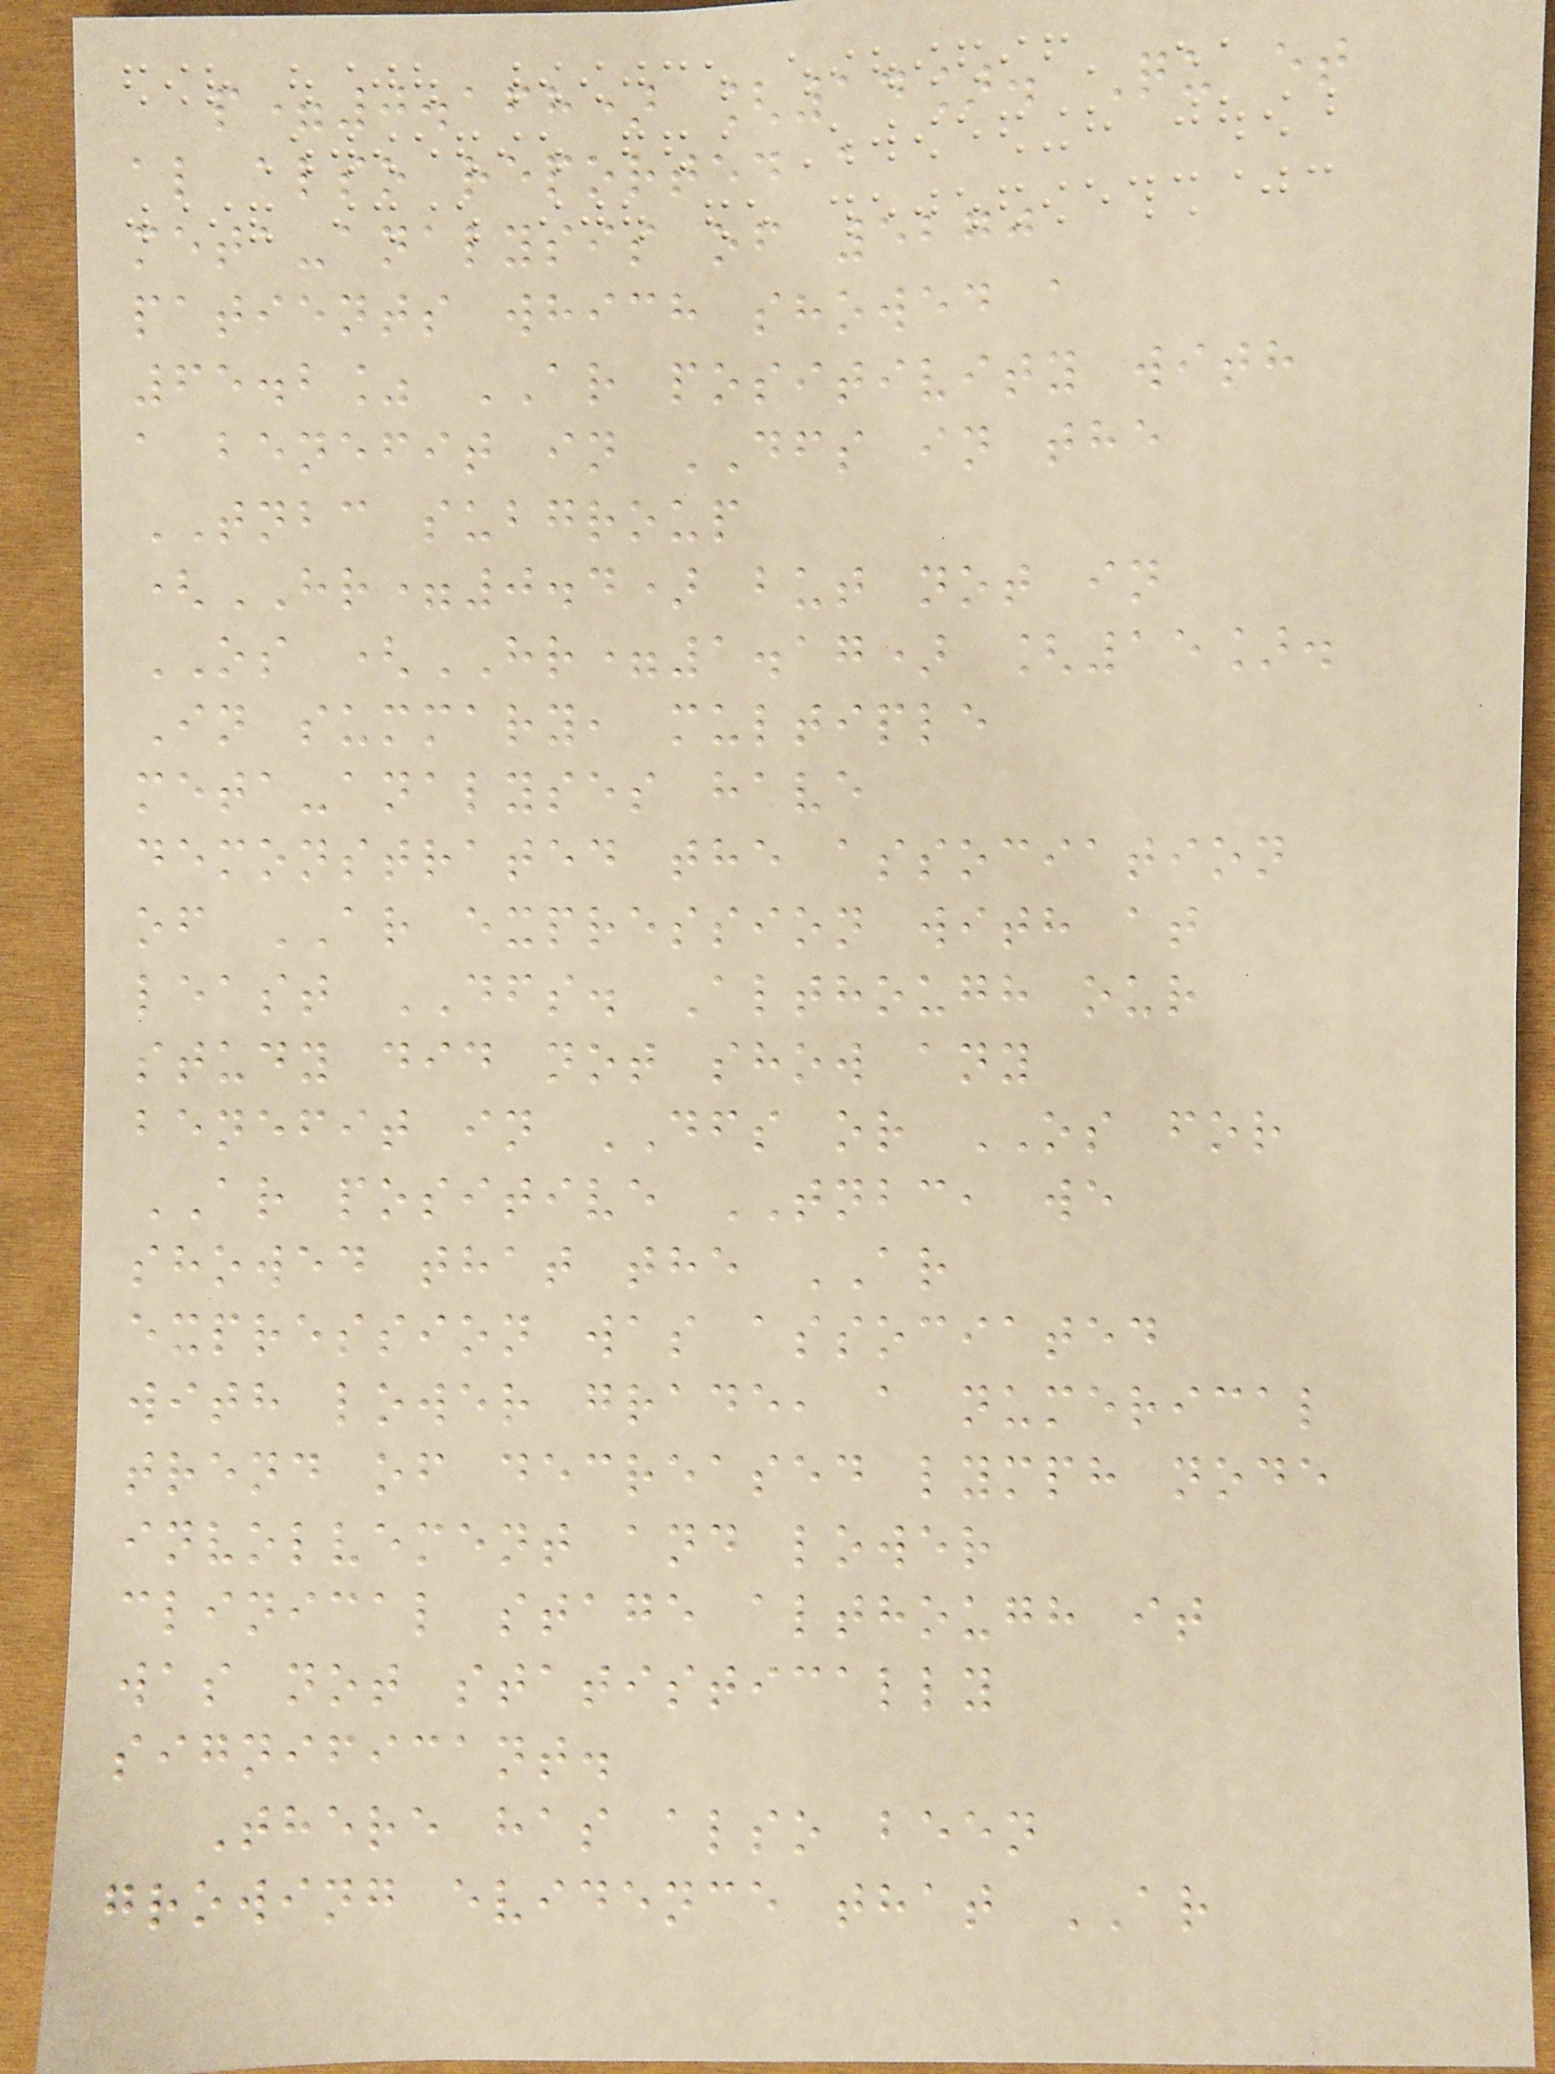p=0.168) [14]. Qu et
al also reported a
meta-analysis of 5270
patients which showed a
65.2% AR positivity with
a benefit in DFS in the
TNBC subgroup
(HR=0.4) but not in
OS (HR=1.17) [15].
In summary, multiple
meta-analyses have
demonstrated the association
of AR expression with at
least DFS. Although our
study did not show any
benefit in DFS or OS for
AR positive TNBC, we
showed that the AR
expression was associated
with lower grade, a numerical
trend of decreased lymph node
involvement and lower
clinical stage although it
was not statistically
significant.
There has also been
growing evidence that AR
